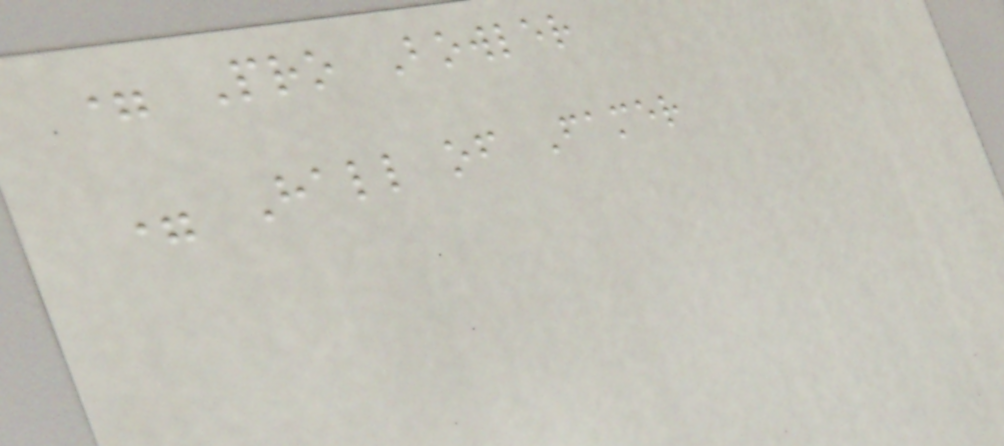= Pro Bowler
= Hall of Famer
